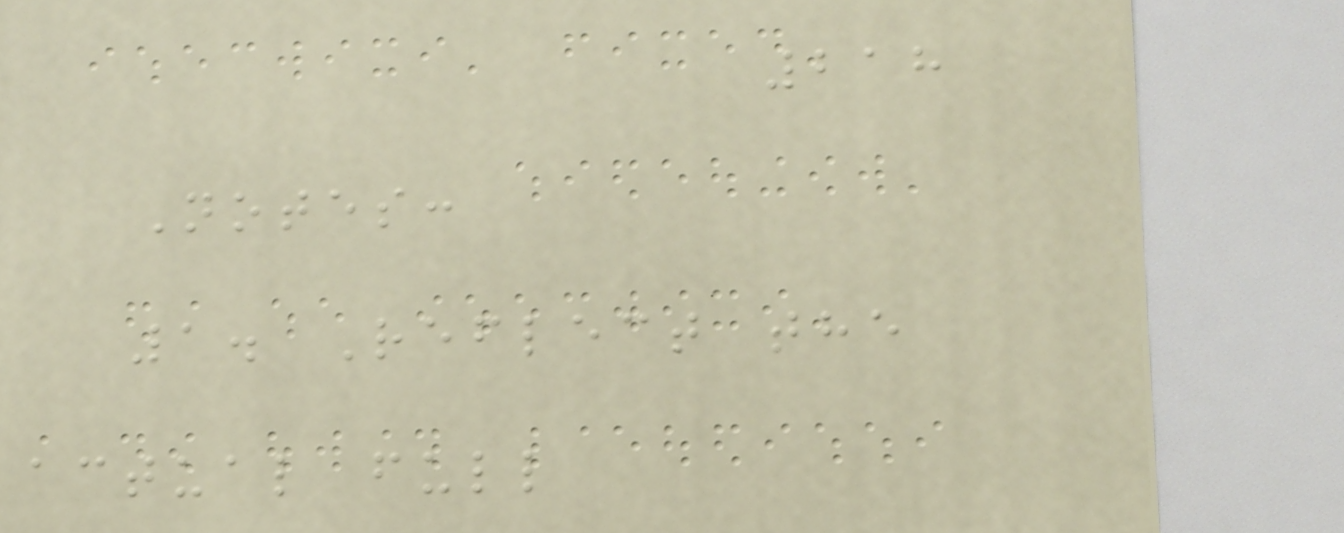218
Notes:
1. Reflect the
actual full
